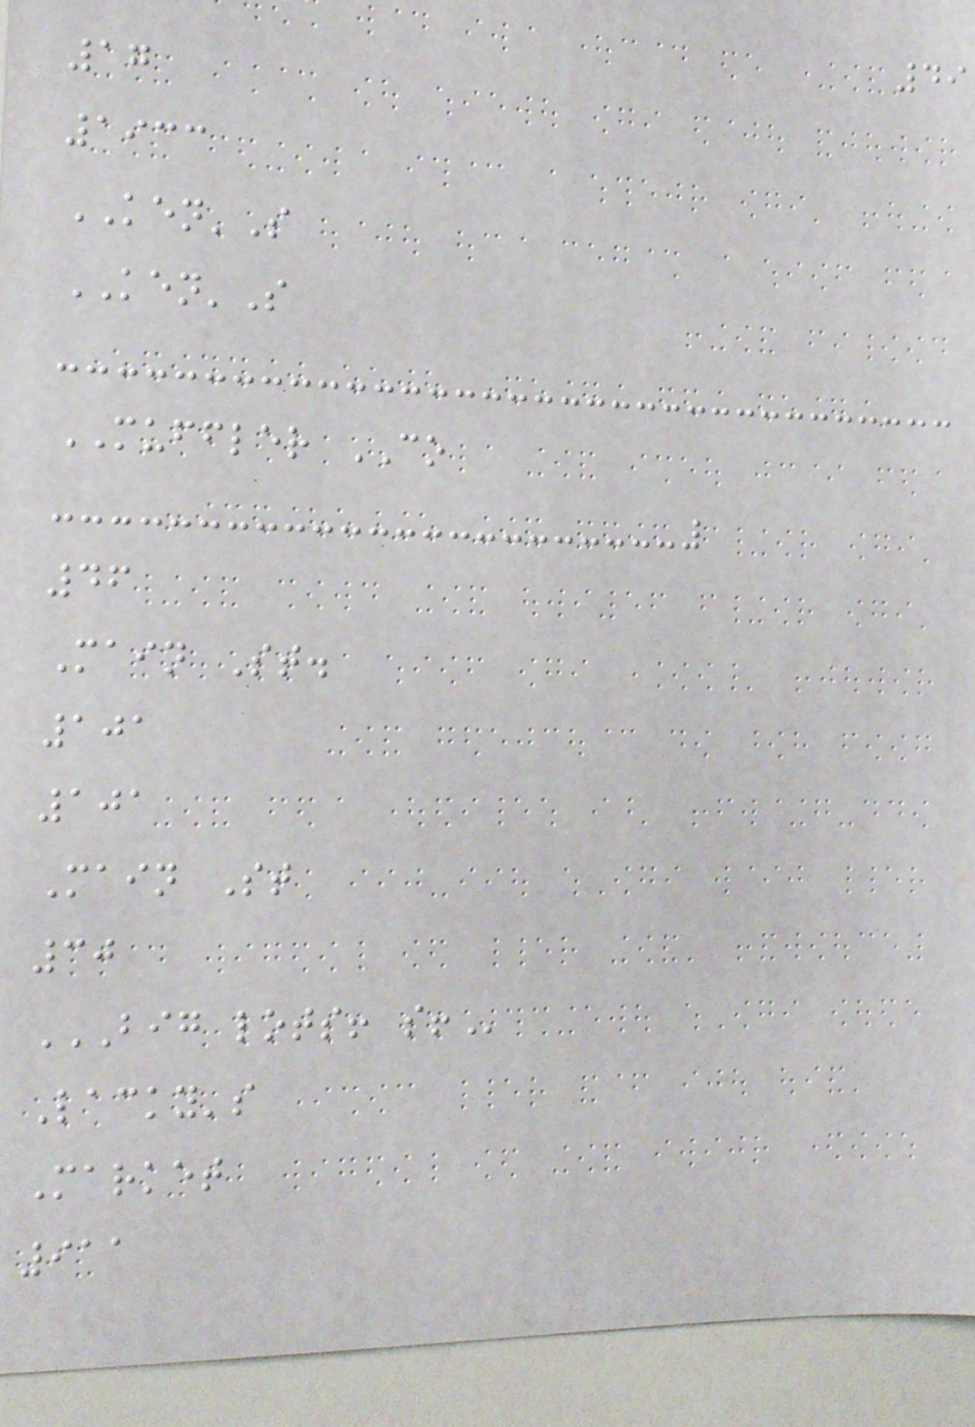49
17
1933
KEN'S
KEN'S
MUFFLER CO
46
Main St.
101
101
Main St
30
BIG LOTS! S!
Lacky's
Market
911
